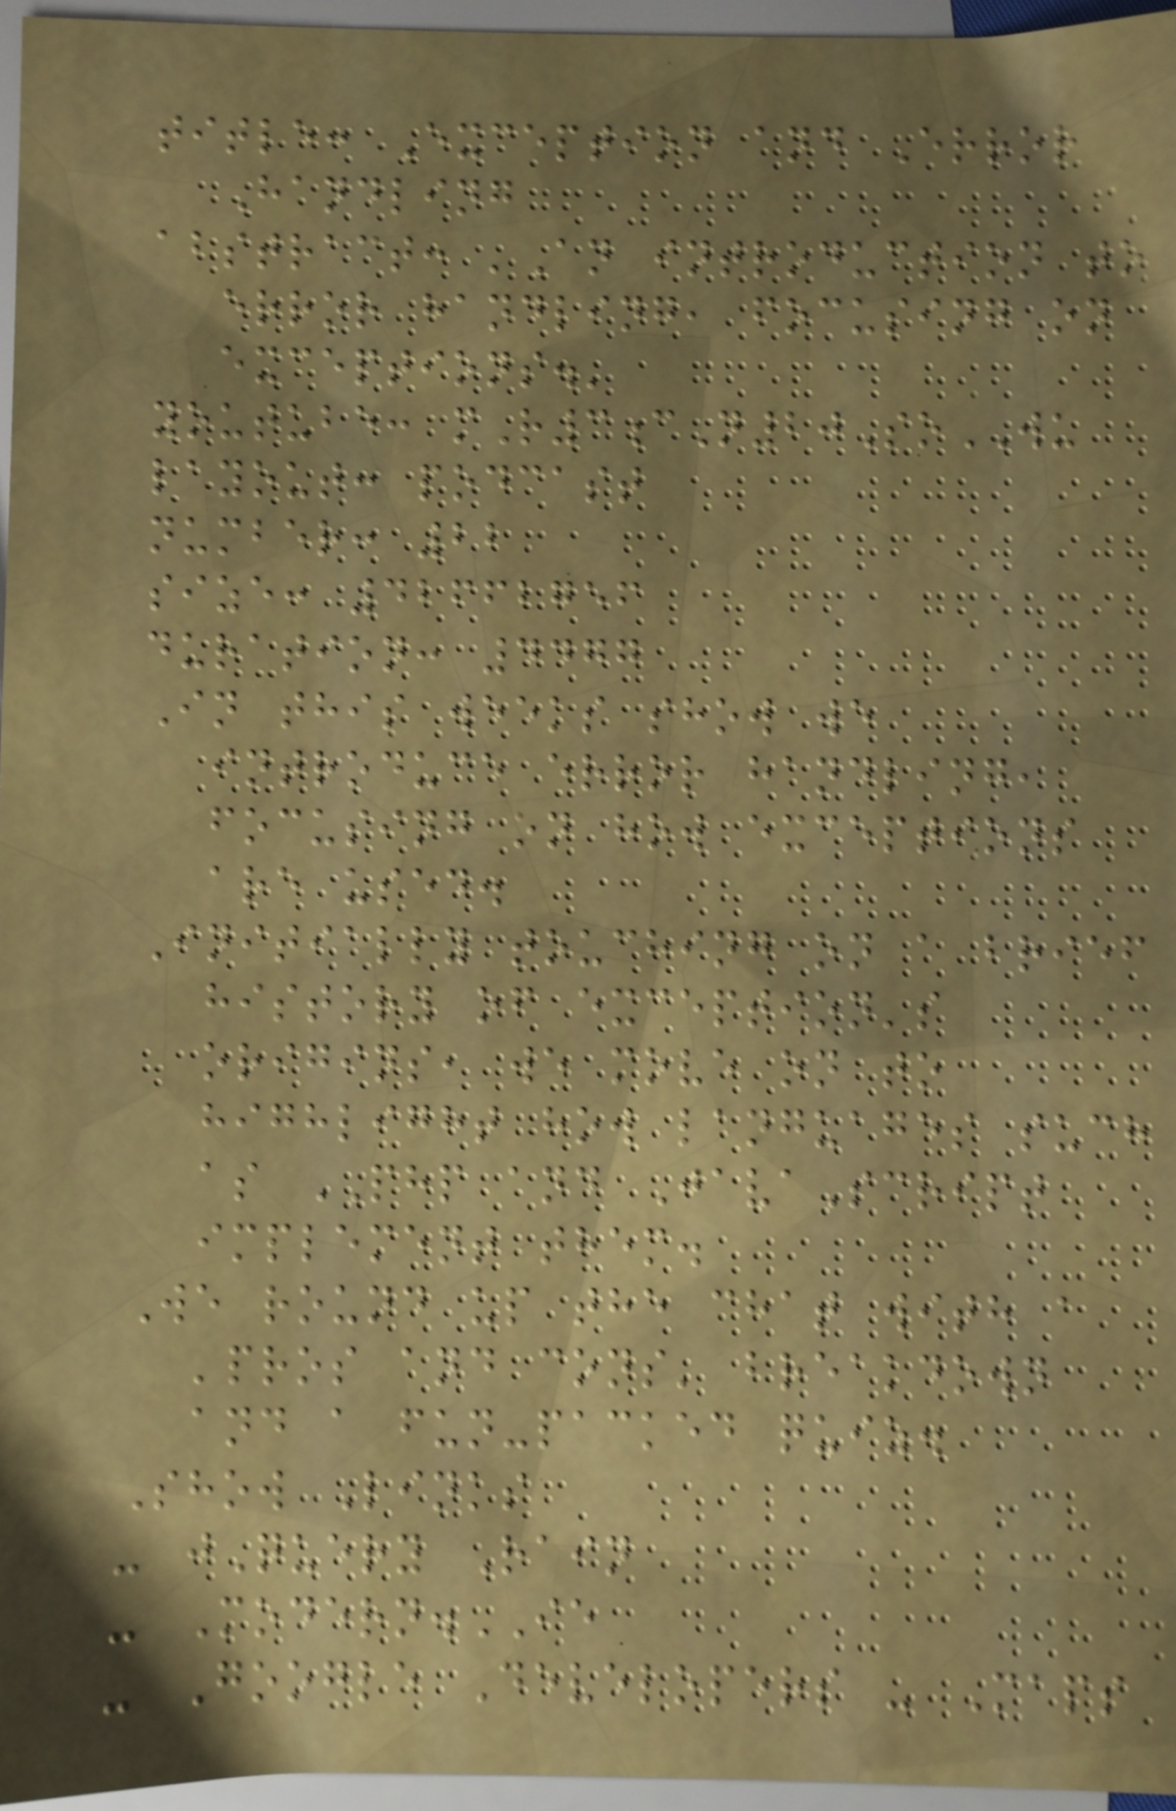title: Exception and Error
Handling
abstract: 'An introduction to
error handling, focusing on
exceptions.'
youtube: mR3cN20SoWU
layout: podcast
number: 22
size: 42662756
duration: 4477
In this weeks show we
introduce error handling,
focusing on how exceptions
are used.
Initially touching on a brief
history of exception's
origins, we move on to
highlight how languages such
as PHP and JavaScript
implement them.
We round up the chat with a
'pros and cons' breakdown
and a fun-packed quiz.
Show Links
- jQuery Rain
- Modern.IE
- Google Developers - Maps
